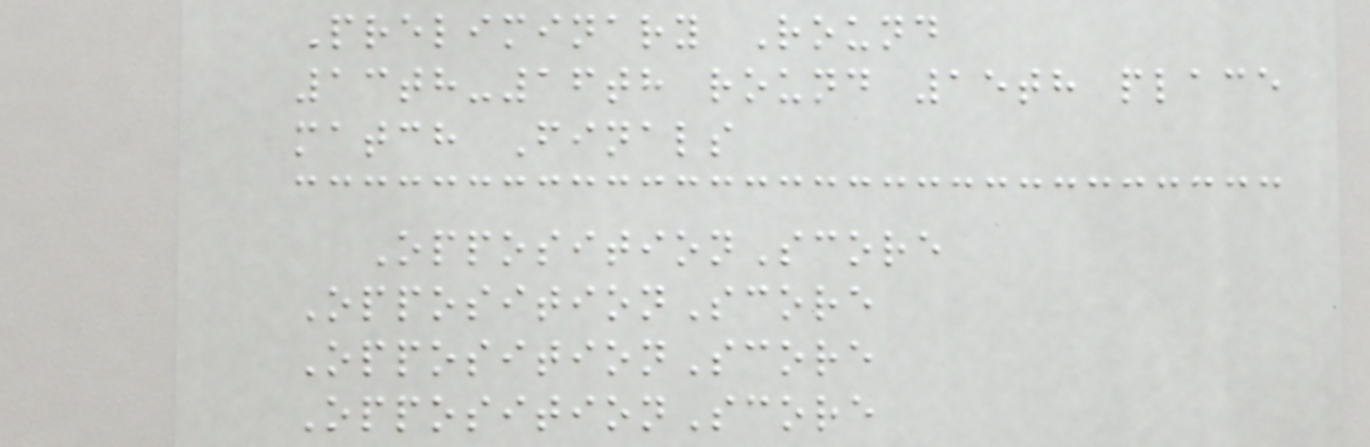Preliminary Round
13th-16th round 15th place
match Finals
OppositionScore
OppositionScore
OppositionScore
OppositionScore
